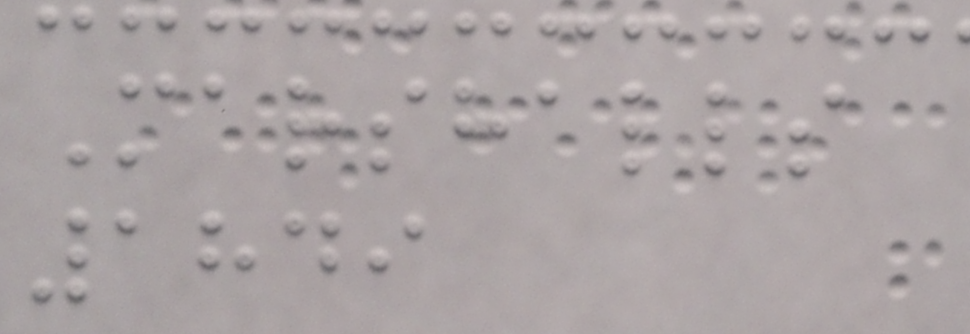Marshalls
1849
